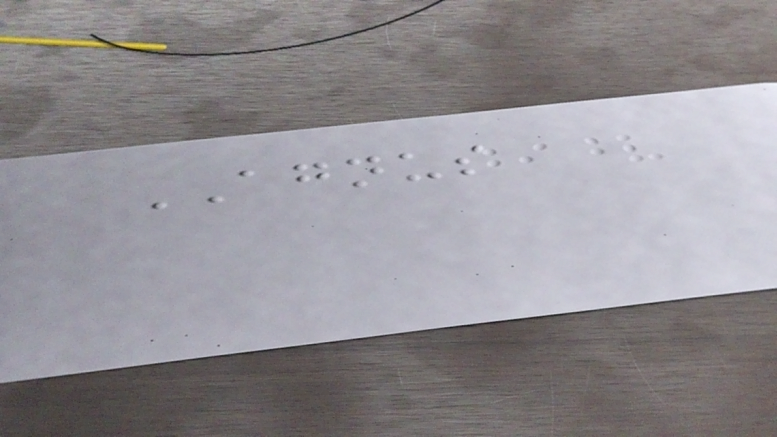AGNUS
